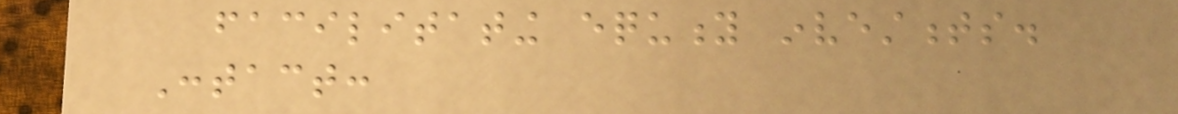facilitating equity investments.
Contact:
